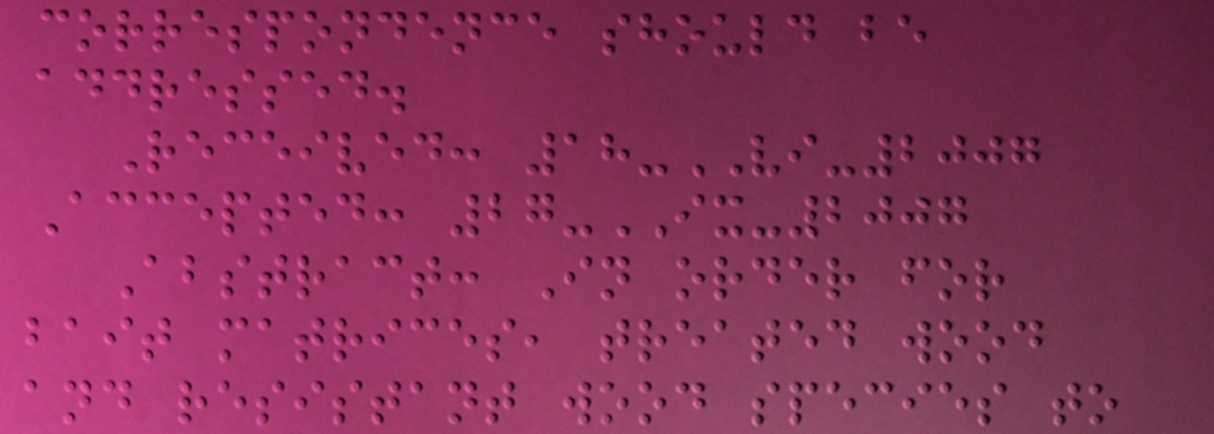correspondence should be
addressed.
Received: 18-VI-2007
Accepted: 27-IX-2007
Abstract: In order for
bait matrices, treated wood
and resistant wood species to
